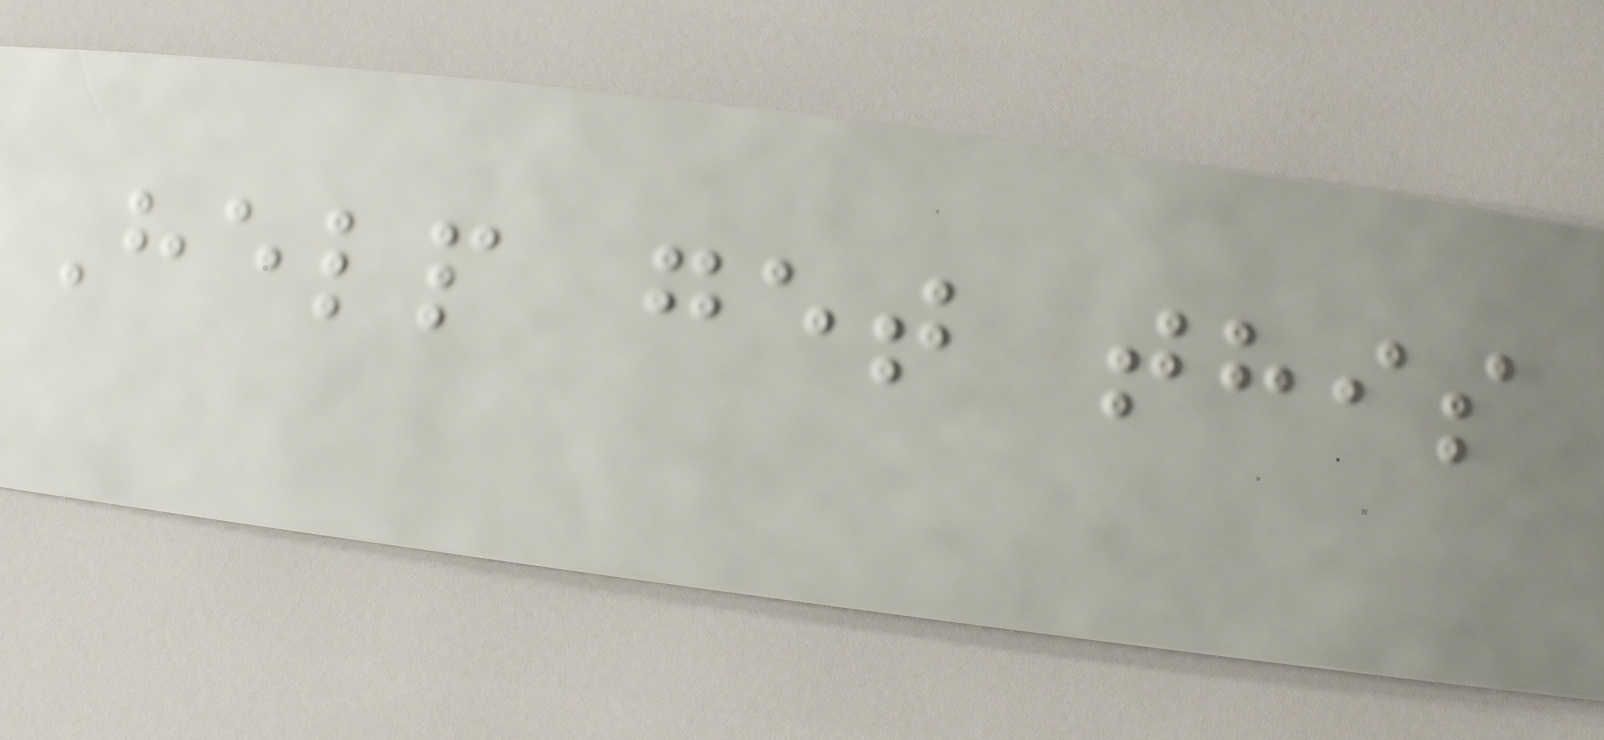Help get this
